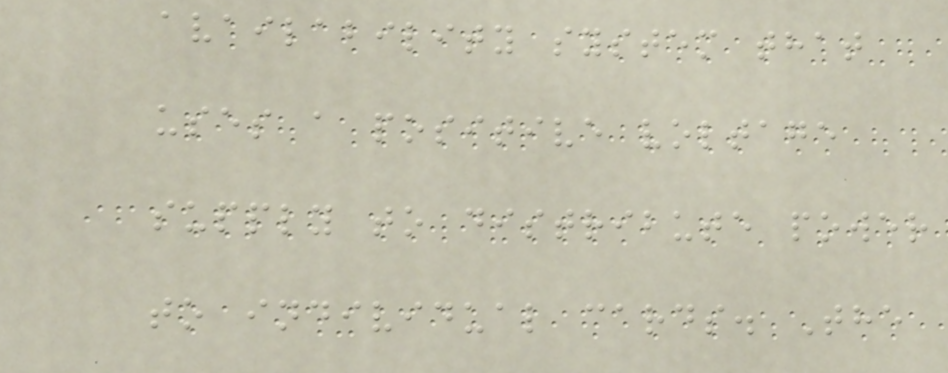availability system that
uses a positive voltage
supply to distribute power
to individual cards. The
